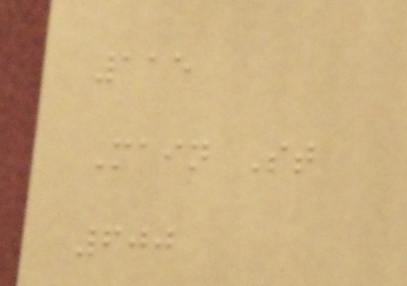115
Main St
600
